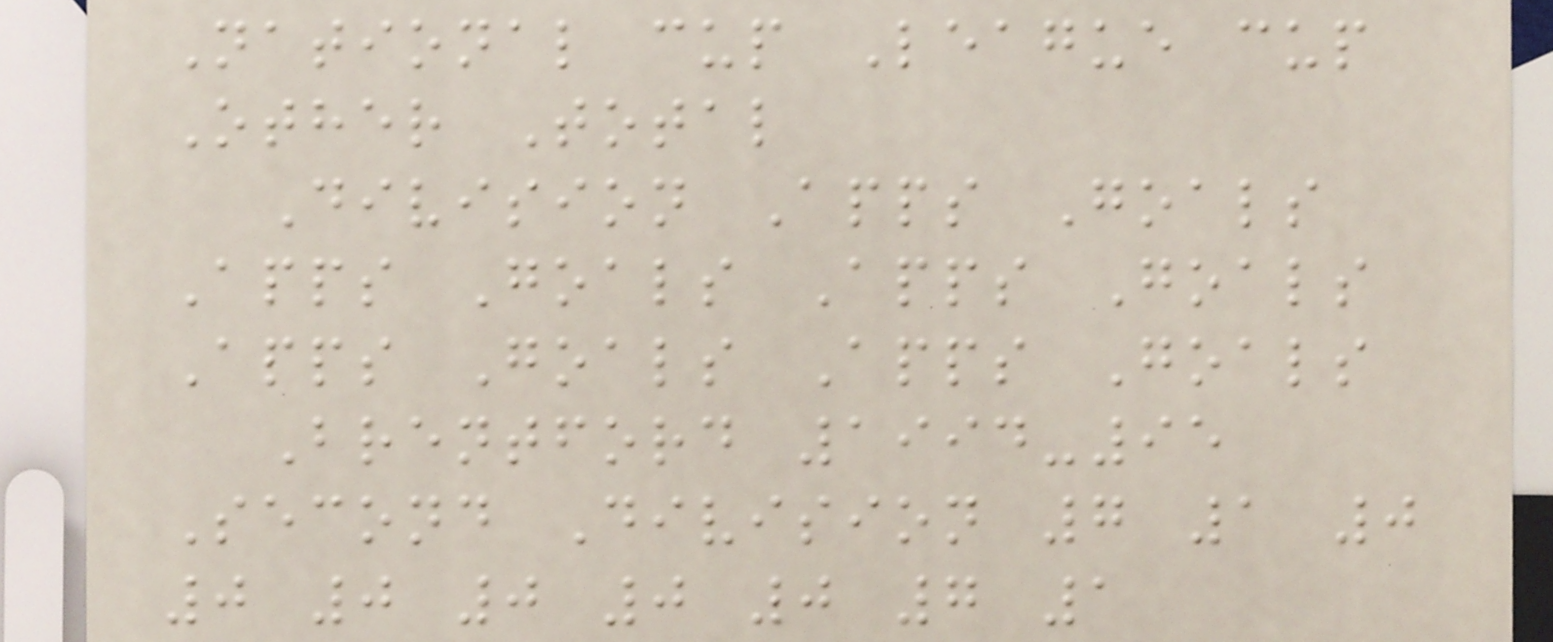National cup League cup
Other Total
Division Apps Goals
Apps Goals Apps Goals
Apps Goals Apps Goals
Brentford 1994-95
Second Division 7 1 0
0 0 0 0 0 7 1
